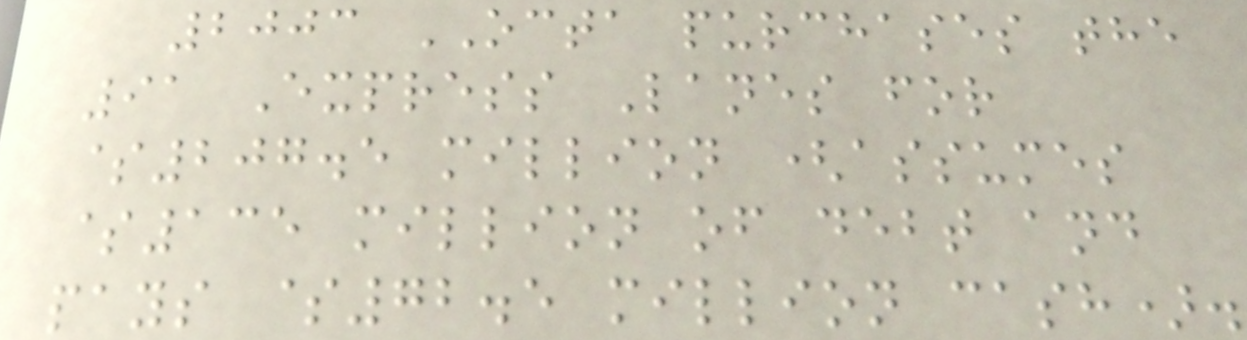2003 OCTA purchases the
91 Express Lanes for
$207.5 million (assumes
$135 million of debt and
pays $72.5 million cash).
